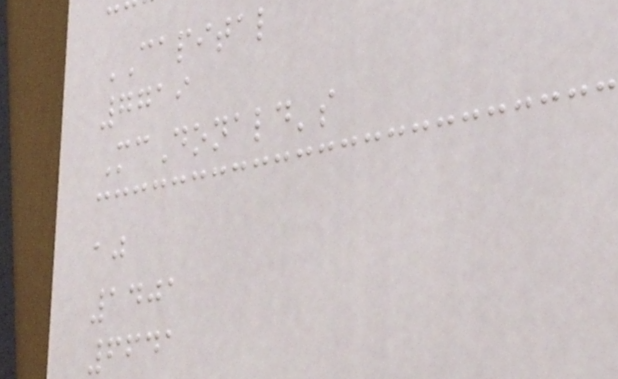CAPITAL
7719
McDonald's
aj
1401
6641
